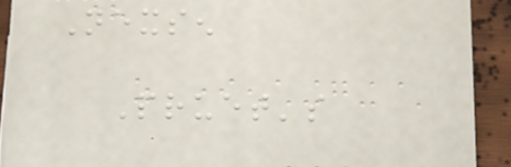Nexsen
Pruet's
